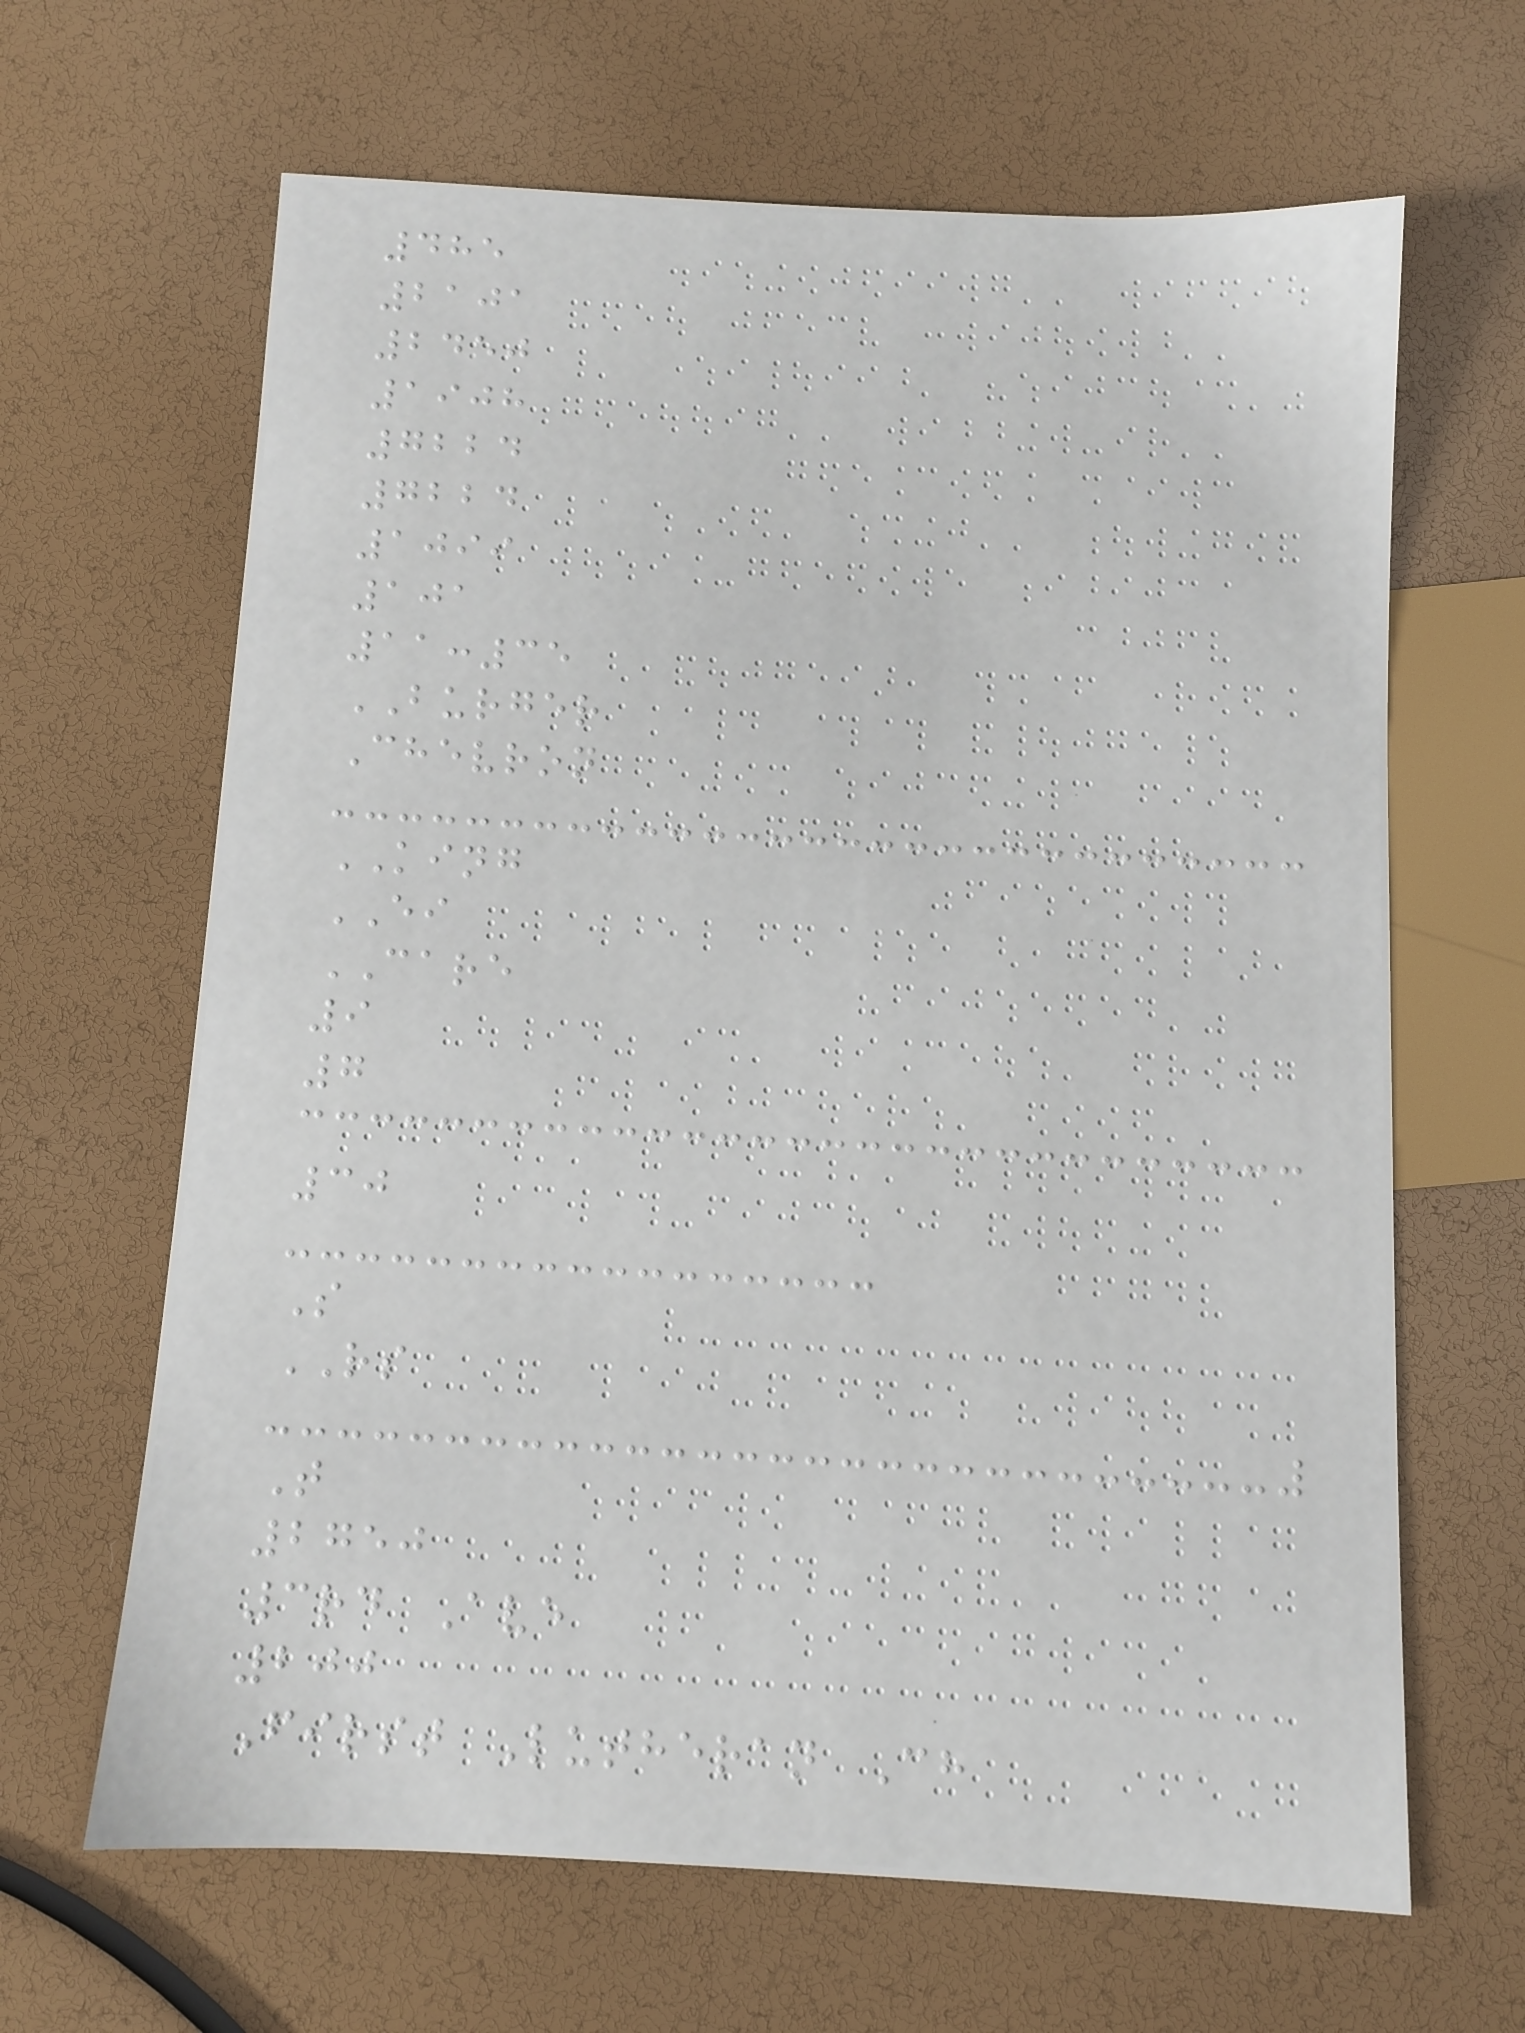485
2101
2450
1908
7224
7224
1099
101
11:35
BURGER
Chevron
KING
EI
CARE
9
7
30
S
RS
T
2750
3rd Ave
200
First Lutheran Ch
